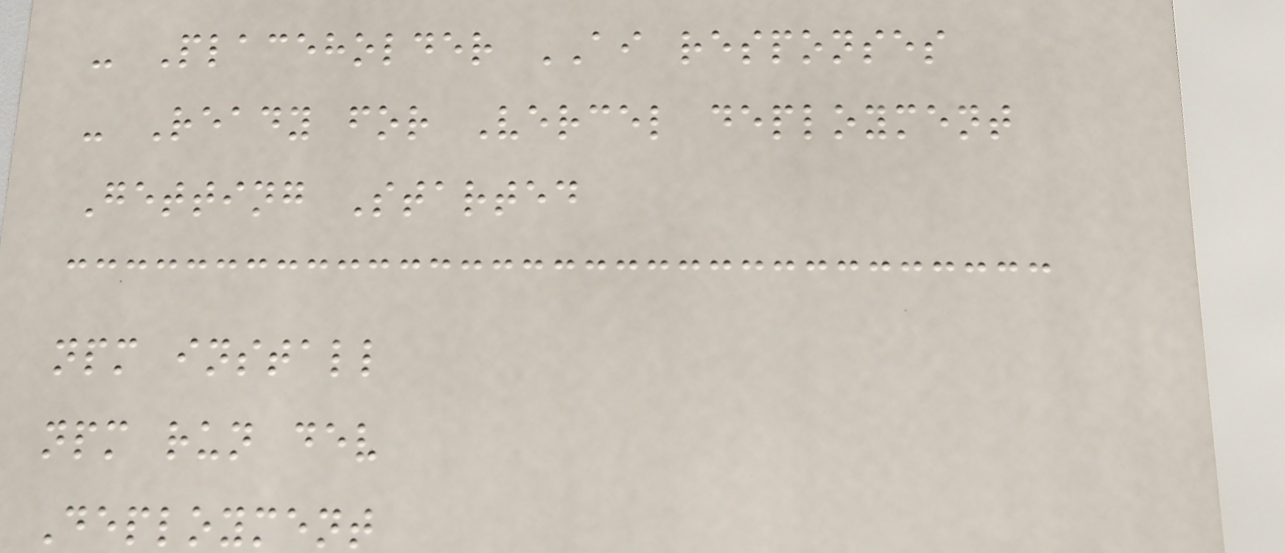- Placeholder AI responses
- Ready for Vercel deployment
Getting Started
npm install
npm run dev
Deployment
